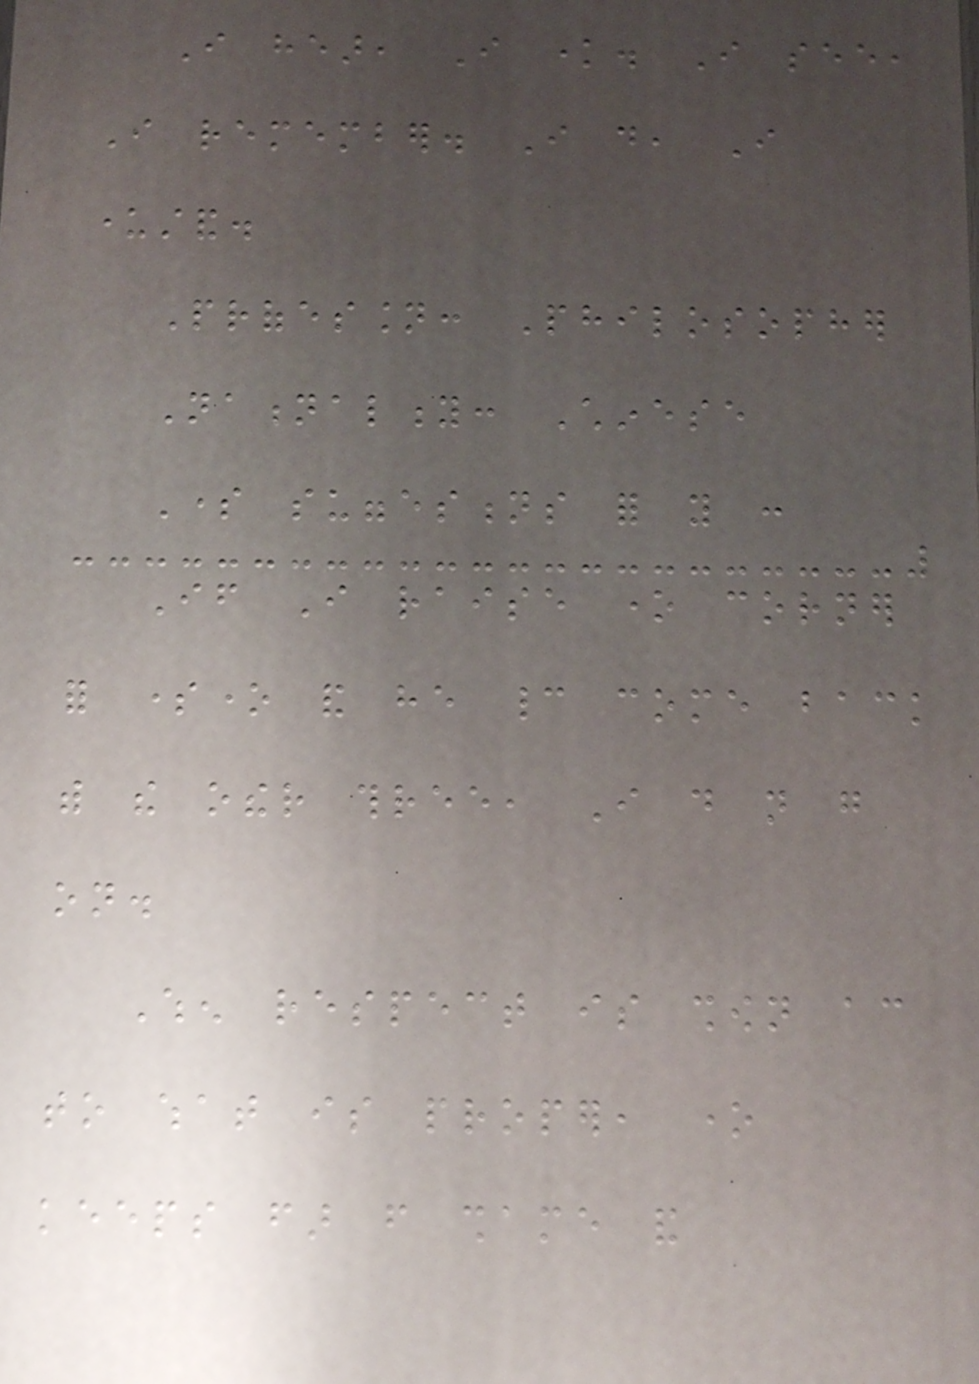I hear, I know. I see,
I remember. I do, I
understand.
Profession: Philosopher
Nationality: Chinese
Some suggestions for you :
If I raise one corner
for someone and he cannot come back
with the other three, I do not go
on.
When respect is shown according
to what is proper, one
keeps far from shame and
